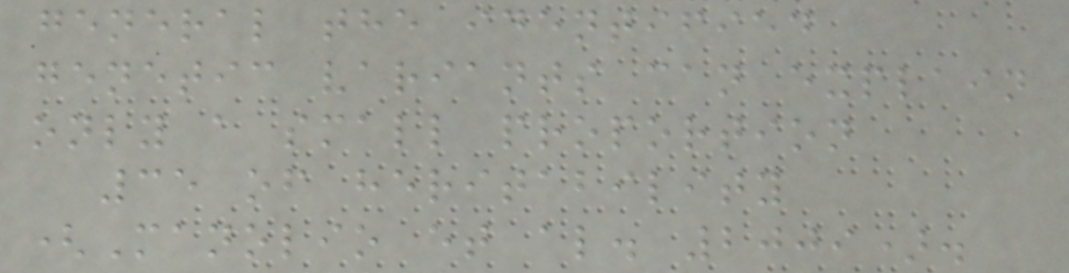general the identified
genetic variants can explain
only a small proportion
35 of heritability
(Manolio et al. 2009).
